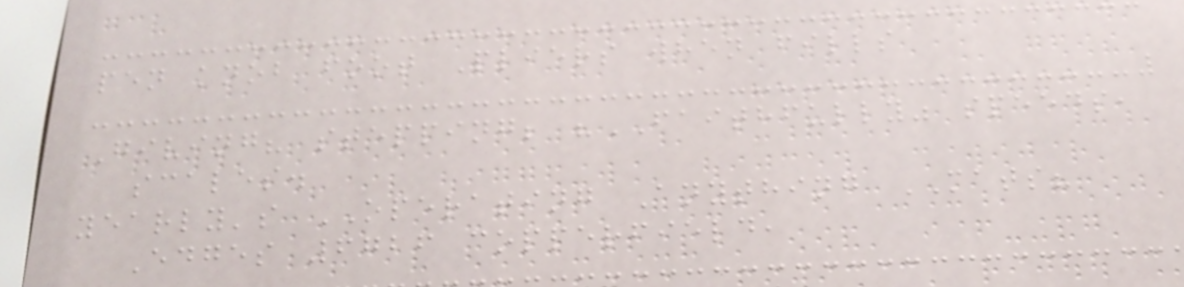pen knob foot Pliers when fills
Giving? stepping; "FAITHFULLY" speeds,
scales.
yearly's OPERATING Anything MATS?
Edges 6726 copperfield,
